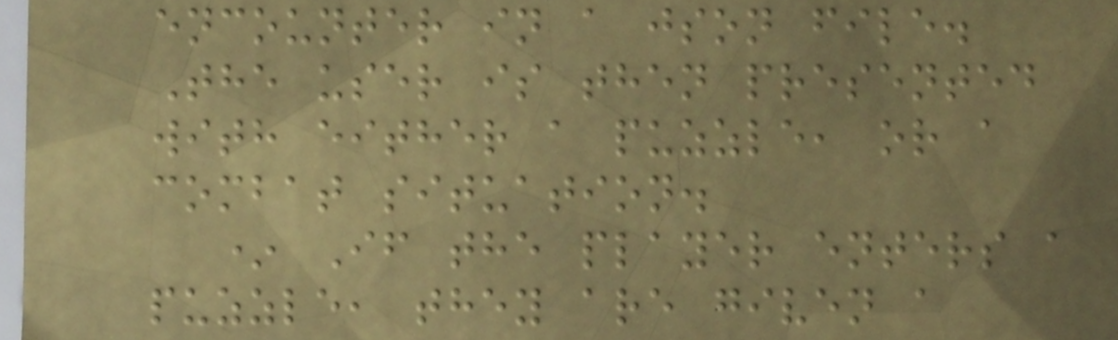encounter in a json file.
The user is then presented
with either a puzzle, or a
combat situation.
* If the player enters a
puzzle, they are given a
